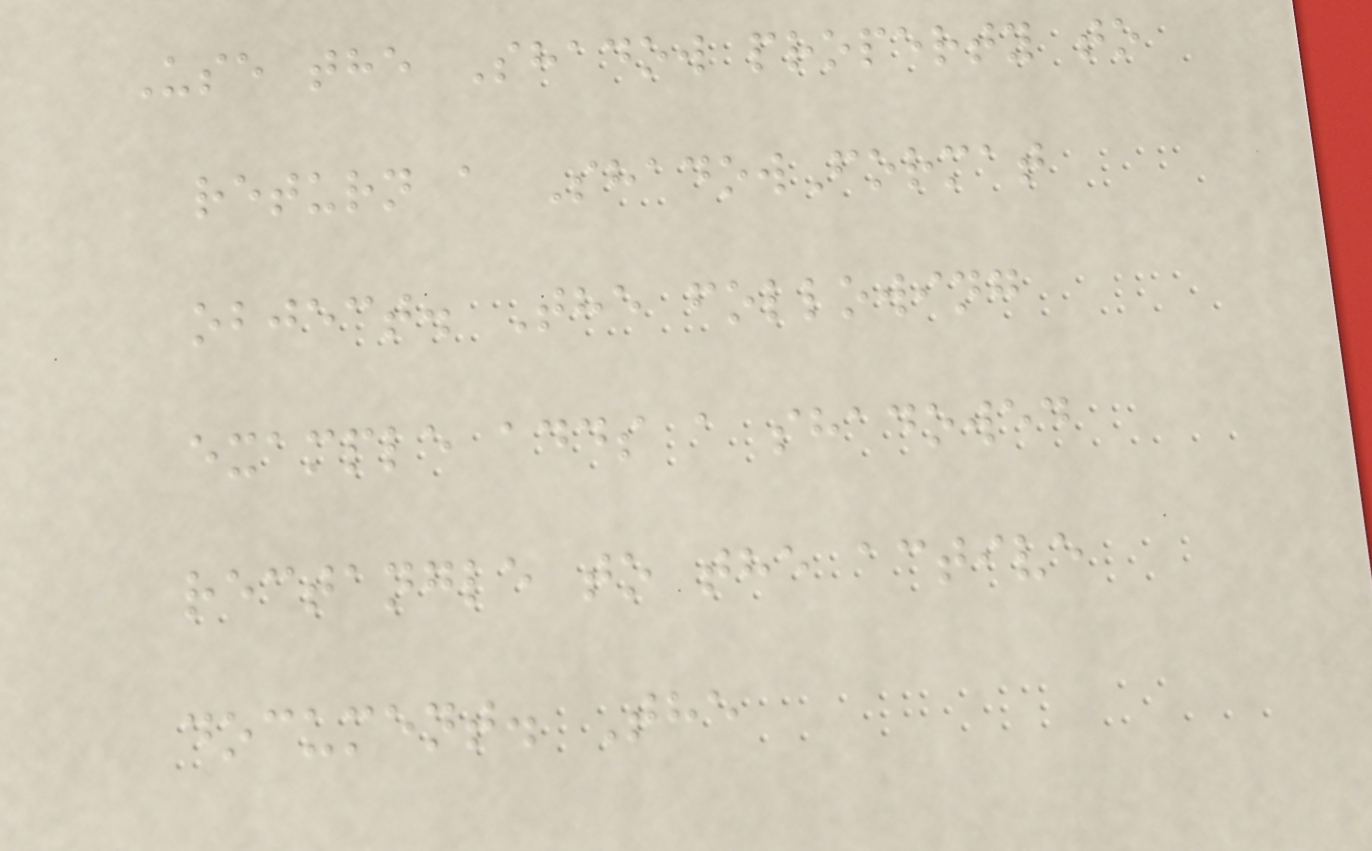Use the Shadow property to
return a ShadowFormat
object. The following
example adds a shadowed
rectangle to the active
document. The
